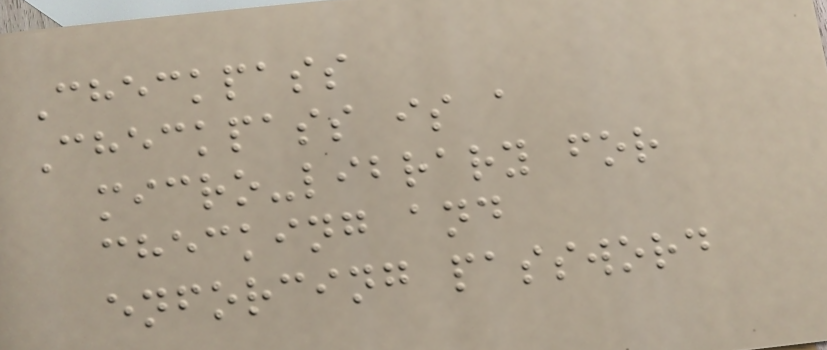Checkpass
Checkpass is a
micro-library for
checking and
enforcing password
